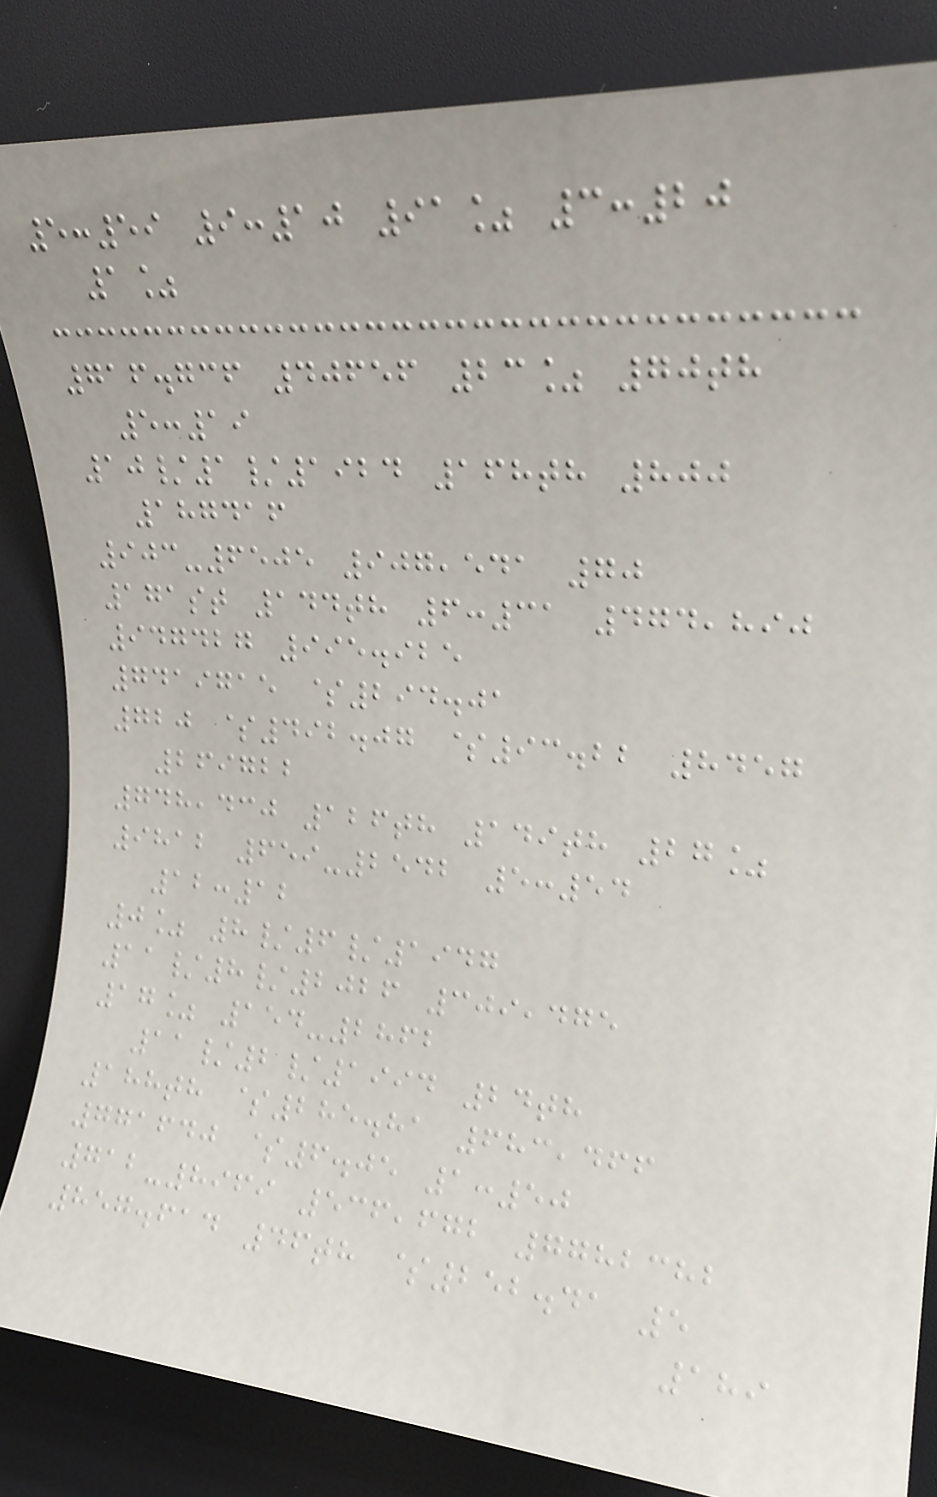5:59 9:10 91% 3:20
1%
716.736 40656 23% 70th
5:19
10/1/1924 168th 800
187416
903-6505 907,541 70
171st 144th 6:31 474,890
947427 995.925
7419715 $294.01
720 $492.07 $93.22 8457
269722
748,430 126th 149th 27%
9812 659-2542 5:54
12:12
0% 8/6/1947
11/8/2026 309,475
17% 154-2862
11/2/1994 24th
188th $285.81 683,466
771640 $6.05 1:50
712-8969 536,672 7782382
857.614 46th $252.41 5
189
